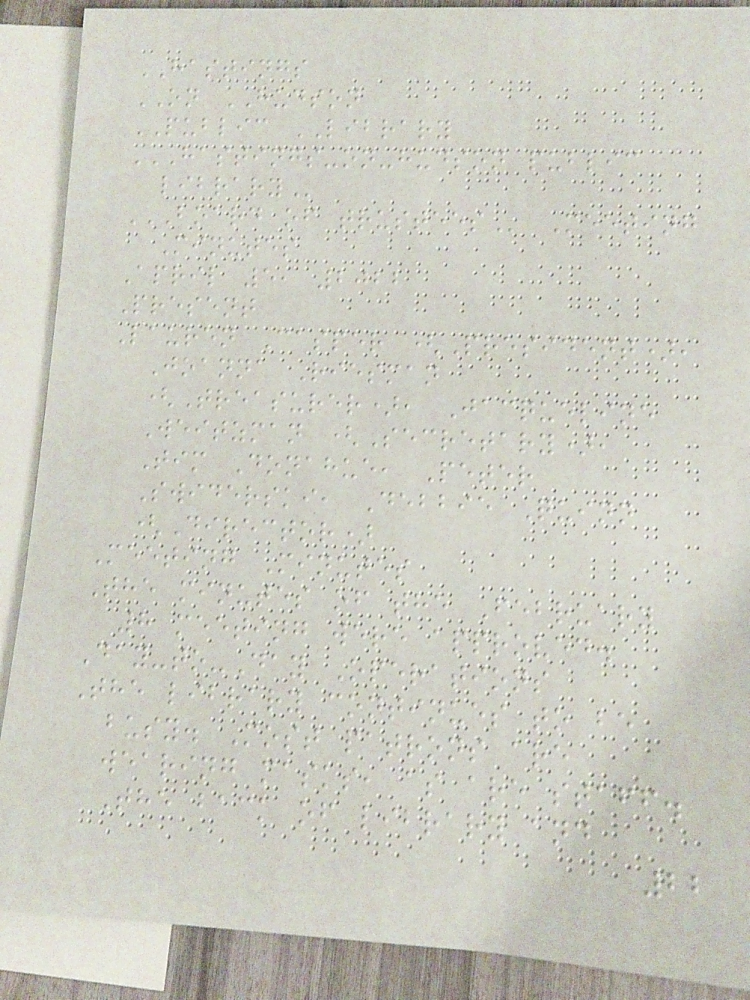HASTINGS
ON HUDSON
PUBLIC LIBRARY
HASTINGS-ON-HUDSON PUBLIC
LIBRARY
BOARD OF TRUSTEES Meeting
Minutes
April 5, 2022
Present
Lauren Casper (President),
Joanna Riesman
(Treasurer), Jacqueline
Weitzman (Secretary),
Tim Donahue, Peter
Swiderski, Debbie Quinn
(Director)
Meeting Minutes
The minutes of the February
8 meeting were approved.
Day-to-Day Operations
The library continues to be
busy. Most patrons are
wearing masks, as are staff.
The back of library and
22
